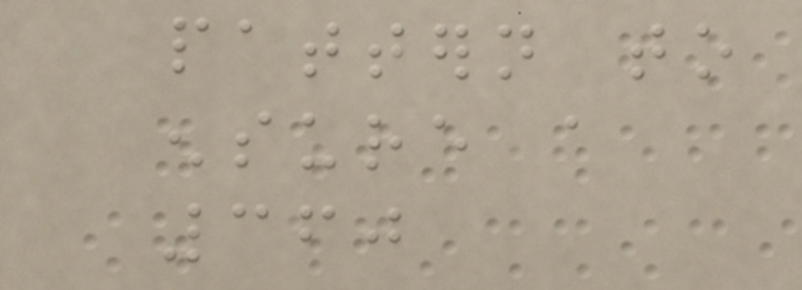pattern to
ensure a
360
